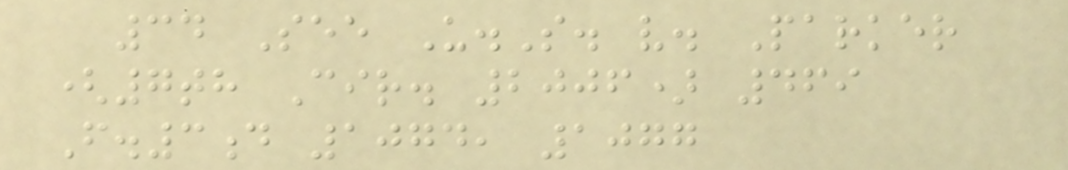34 See U.S. v. Parker
(7th Cir. 2006) 469
F.3d 1074, 1077
